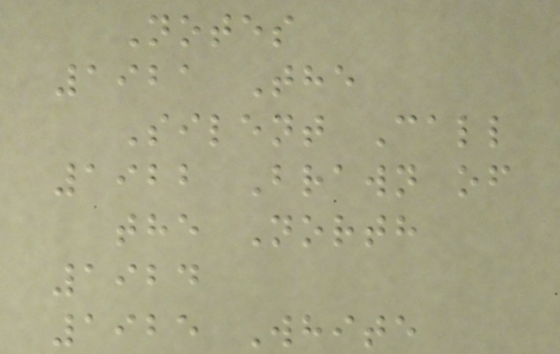Notes
1921 The
Silent Call
1922 Brawn of
the North
1924
1925 White
